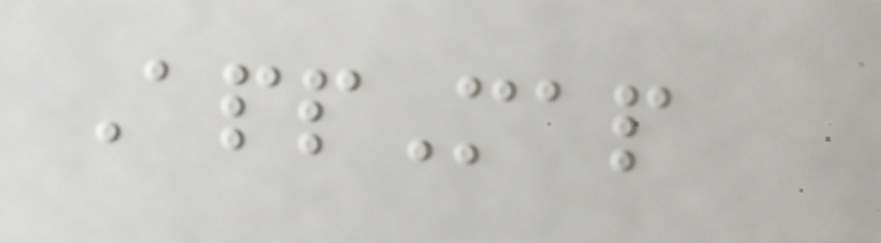AppMap
